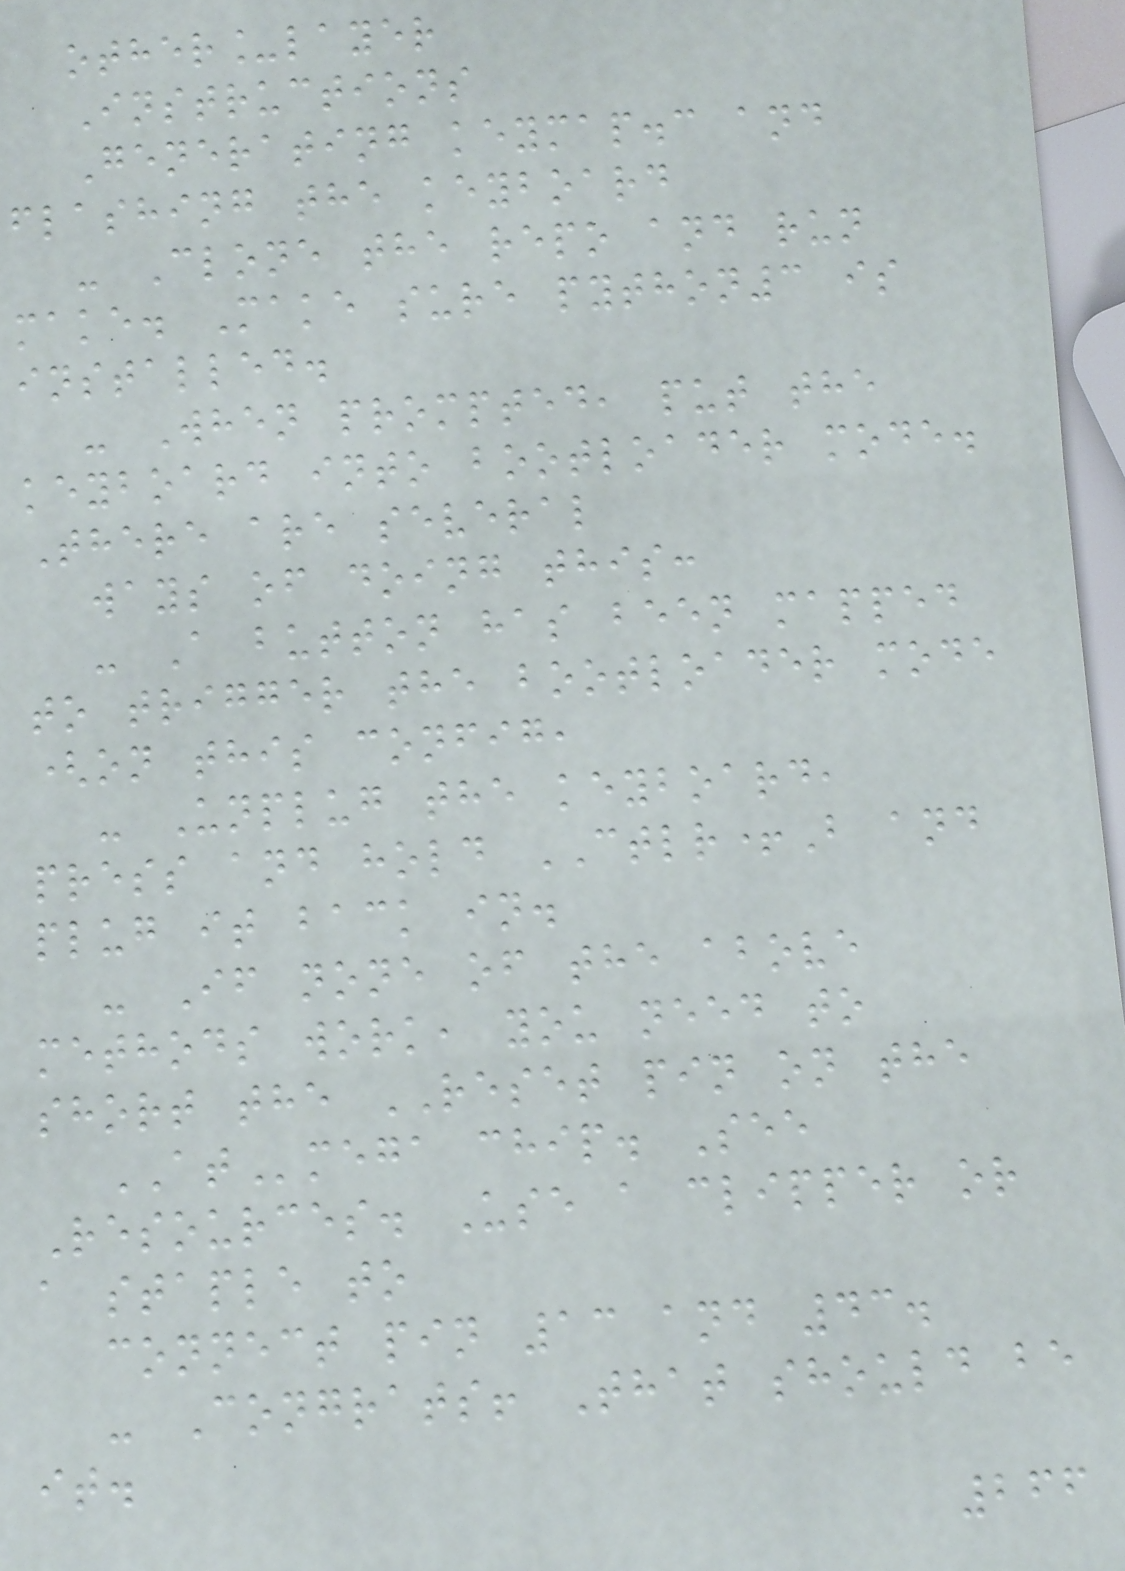other_layer
Instructions
Generating keymap.c and
flashing the keyboard
- Clone the repo and run
make. Make sure python3 is
installed.
- When prompted, put the
keyboard into bootloader mode.
There are several
ways of doing this:
- A button has been mapped
to trigger the bootloader mode
(on this config,
- Unplug the keyboard,
press and hold CTLR+B and
plug it back in.
- If none of the above
methods work, you need to
short the RESET pin on the
ATmega chip. See
Resources. Use a clipper or
a staple to
connect pin 13 and 43.
- Congrats! That should be
it.
266
